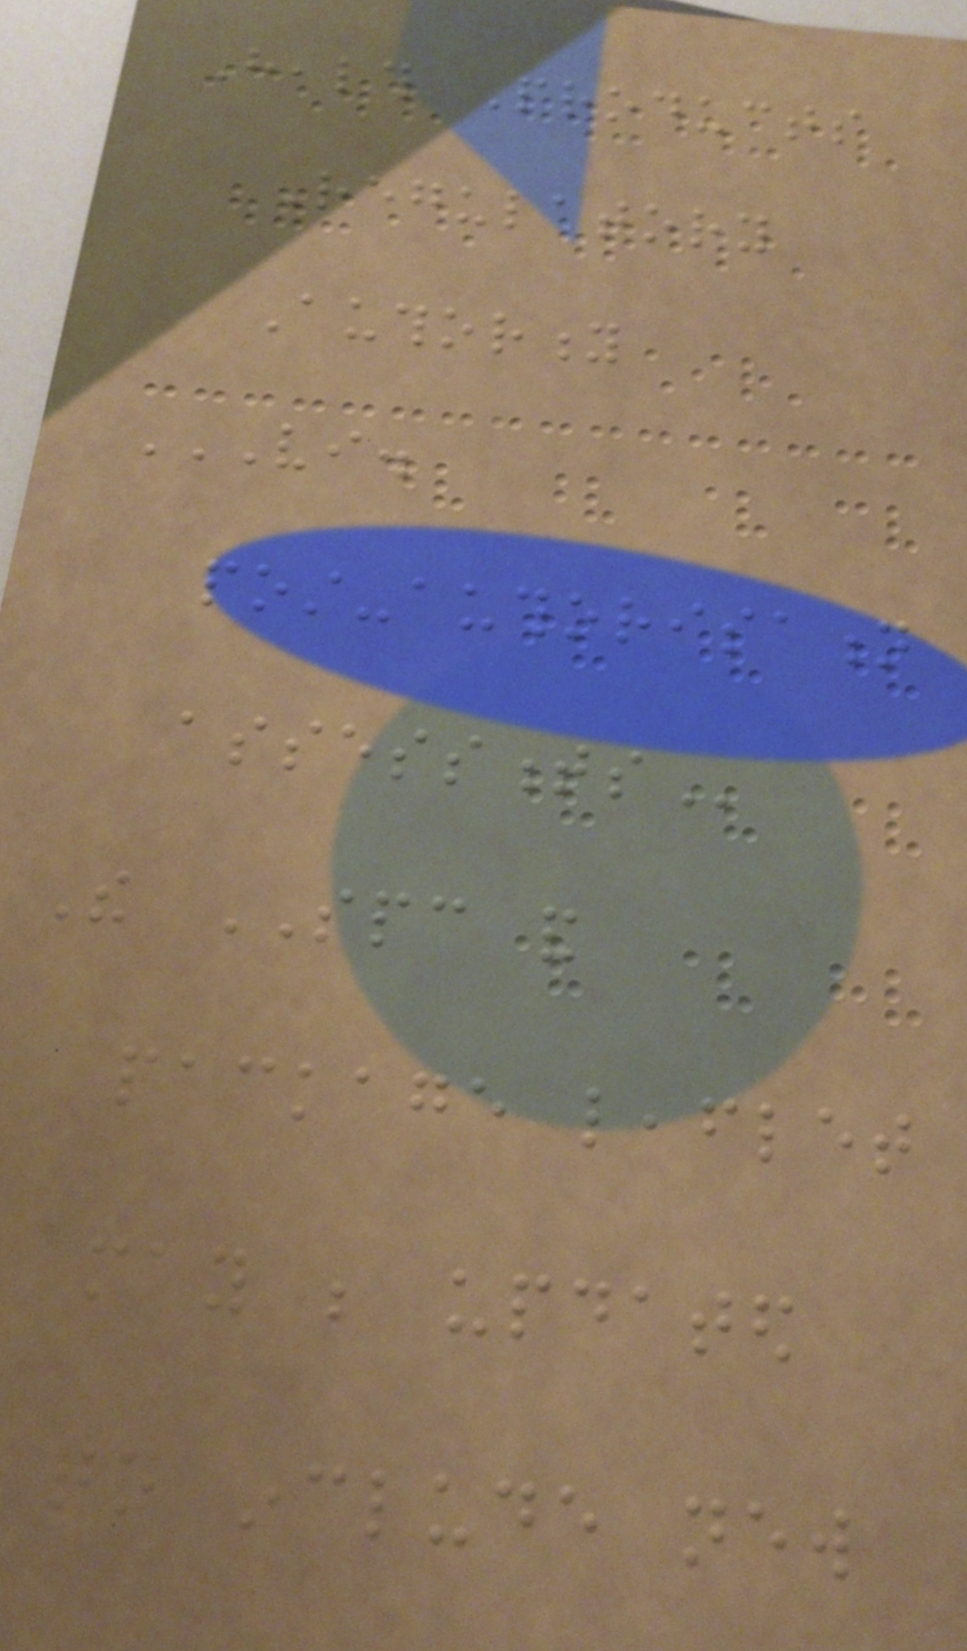Health Products
Regulatory
Authority
VI.
POST-AUTHORISATION
ASSESSMENTS
The SPC and
package leaflet
may be updated
to include new
